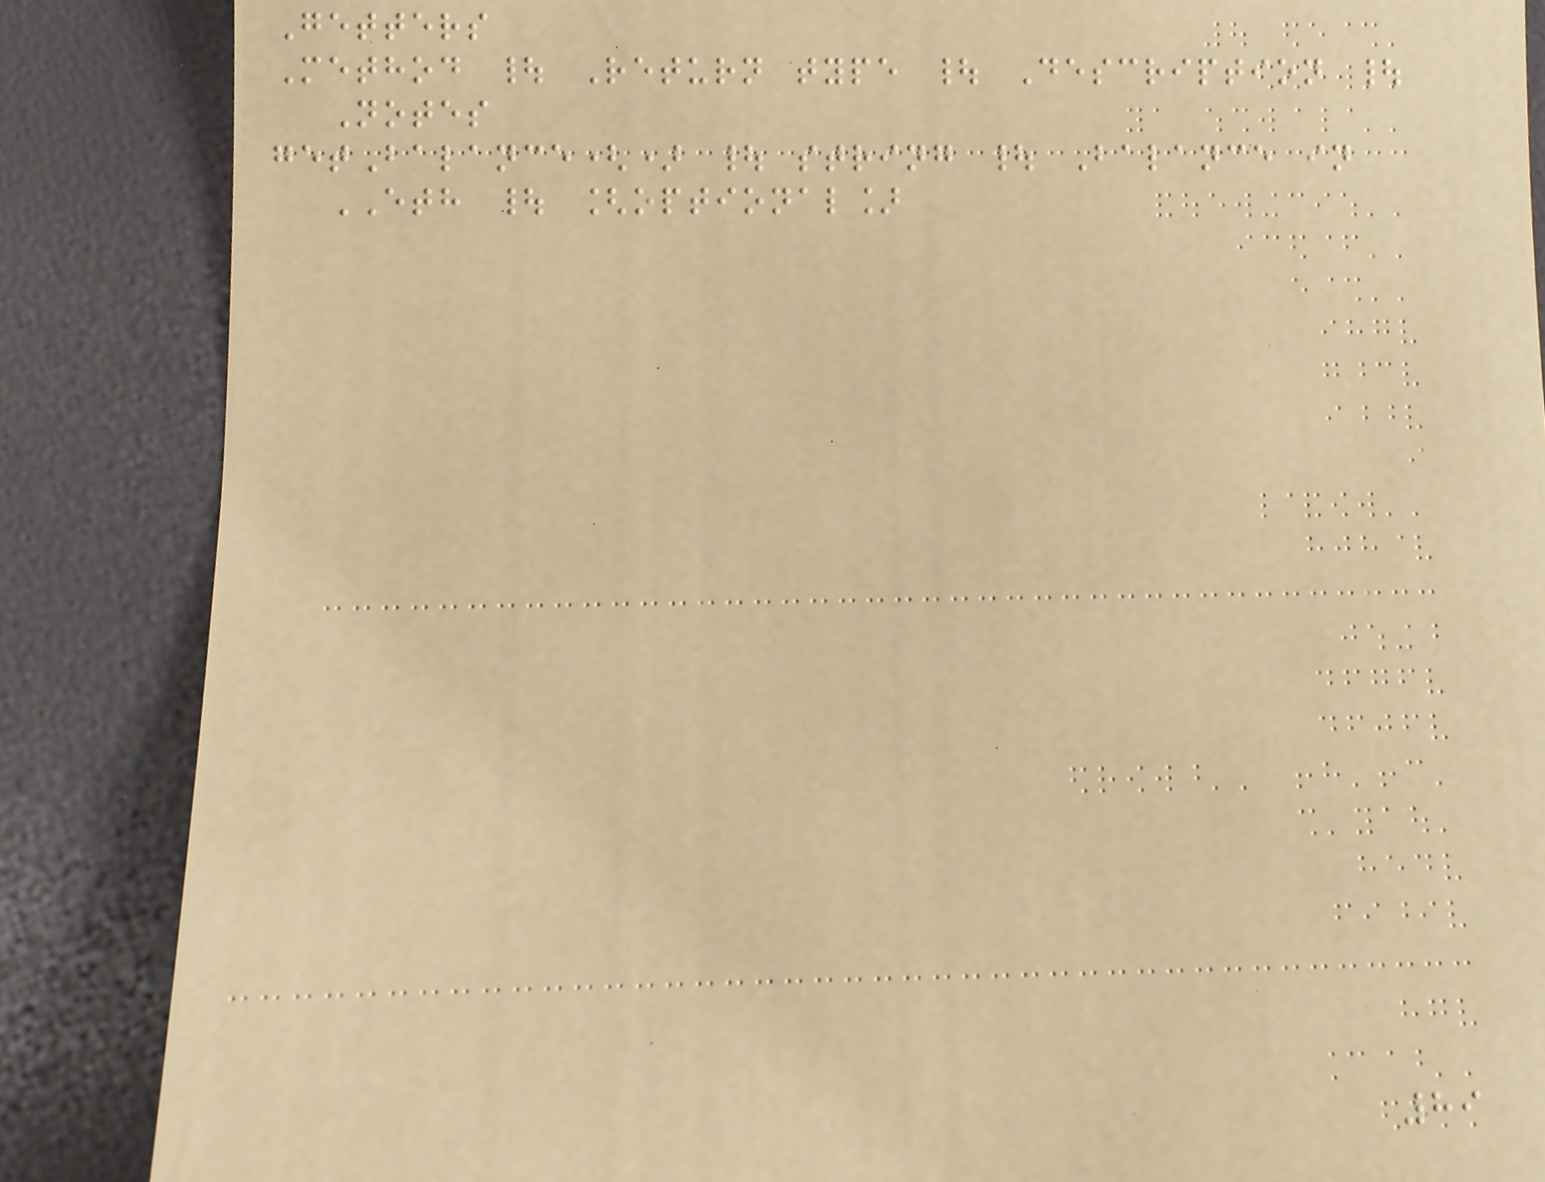Getters
Method | Return type | Description |
Notes
getBalance() | string | Balance in
ETH | [optional]
89
